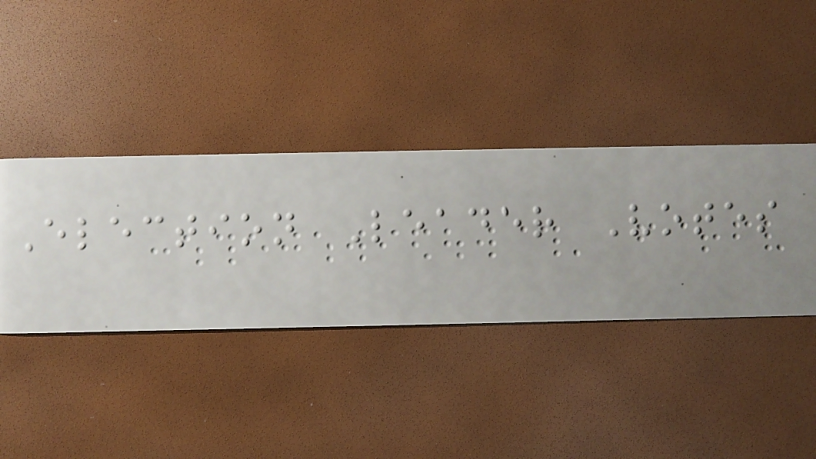Election Leader Votes
